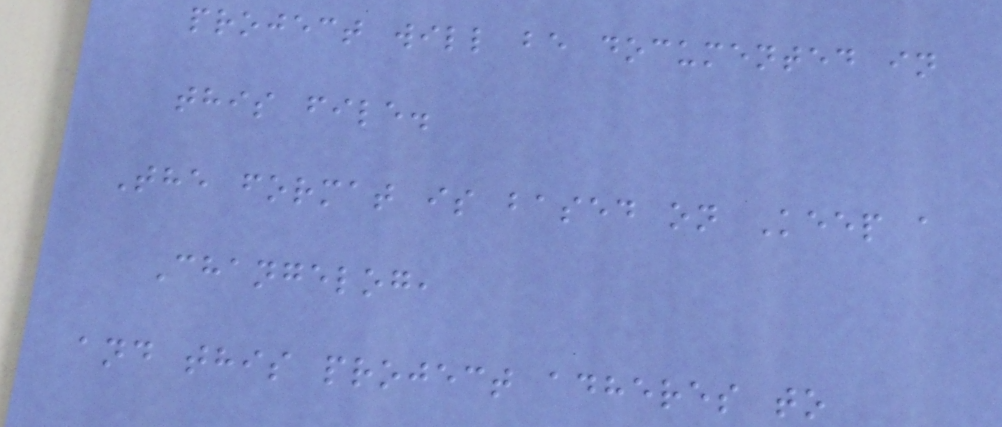project will be documented in
this file.
The format is based on Keep a
Changelog,
and this project adheres to
